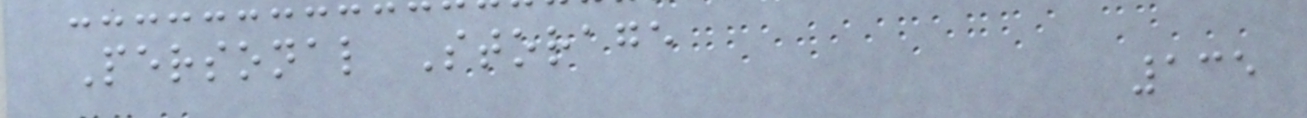Personal Storage
135
